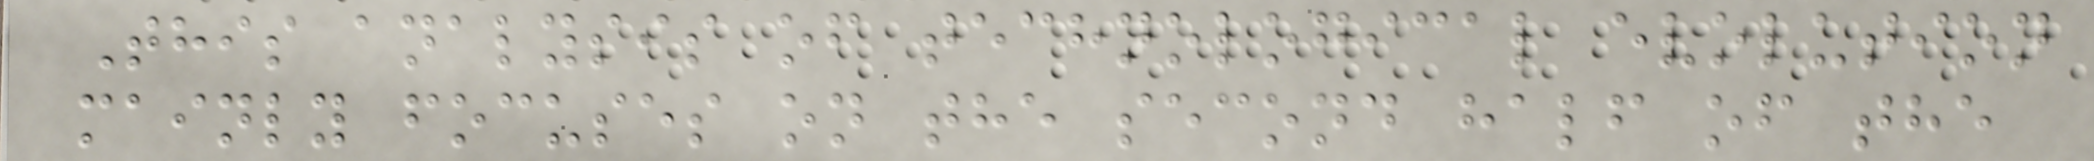This analysis of technological evolution
mainly focuses on the second half of the
